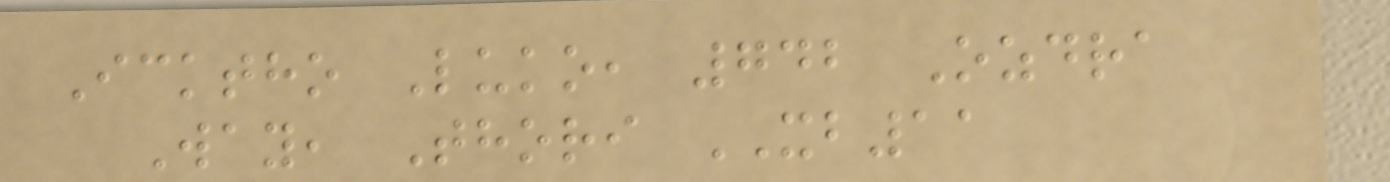Icktho Luko, 742 Ozdra
Way, Thori XB11
